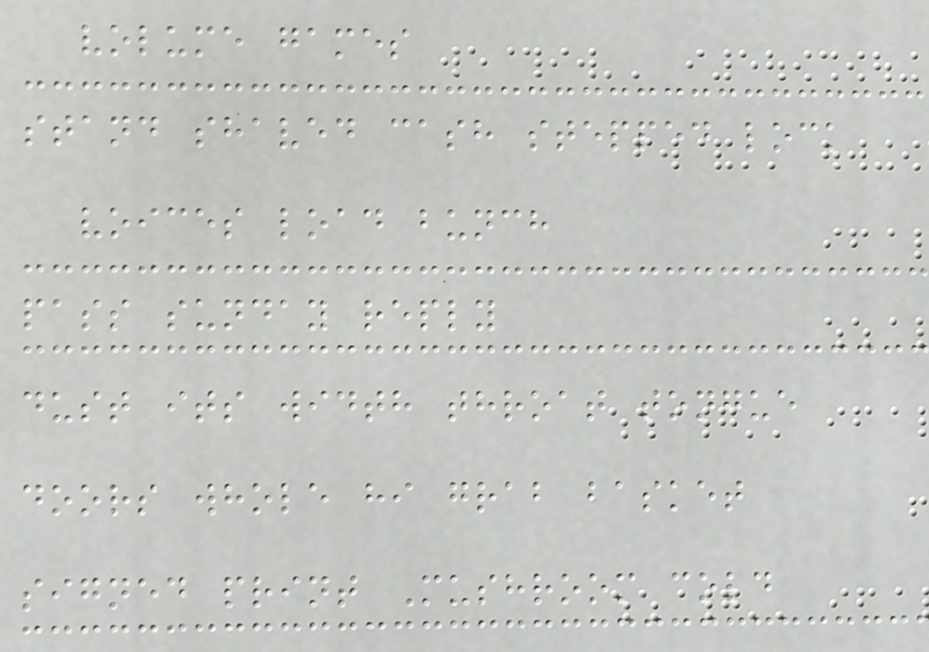volume games
stand shaved cash stepped lock
voices load bunch
pass sunday reply
dust its width throat tongue
doors whole hi grab basket
signed print Mushroom cold
